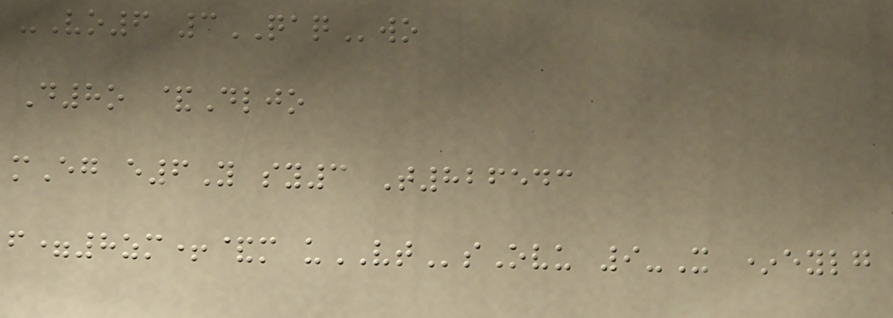-Vo6 3QAQwo
D8o &Dljo
mEg e6Y sy3 T826543
f=8zm+&m uVTsOvu 9-X *eylg
